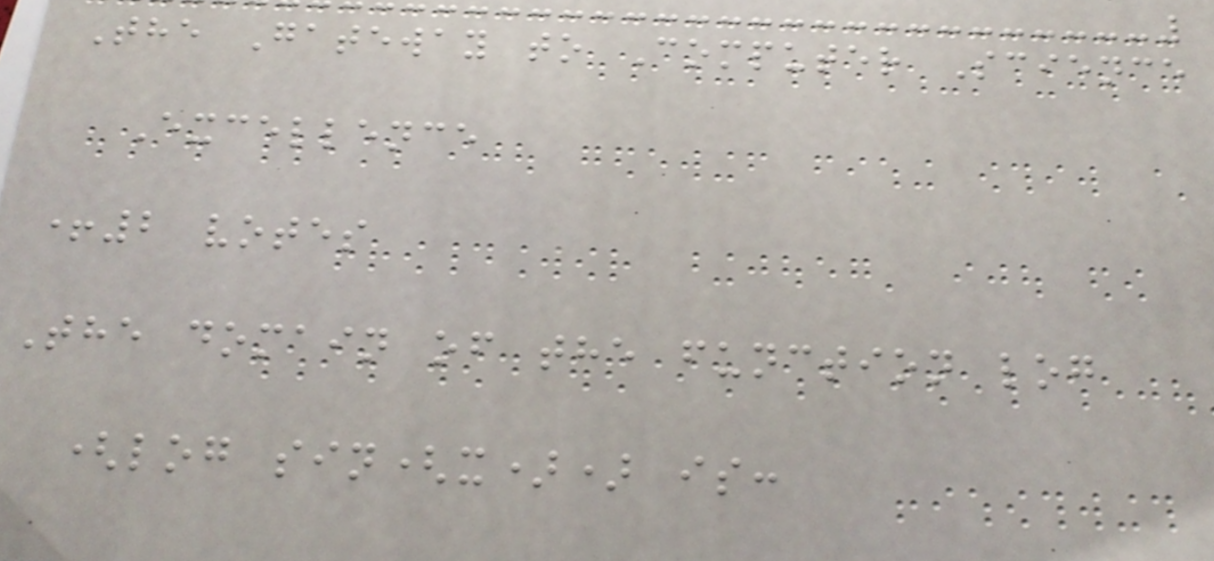The Gateway to Computer Science
Excellence
+2 votes
The domain of the function log
(log sin(x)) is:
